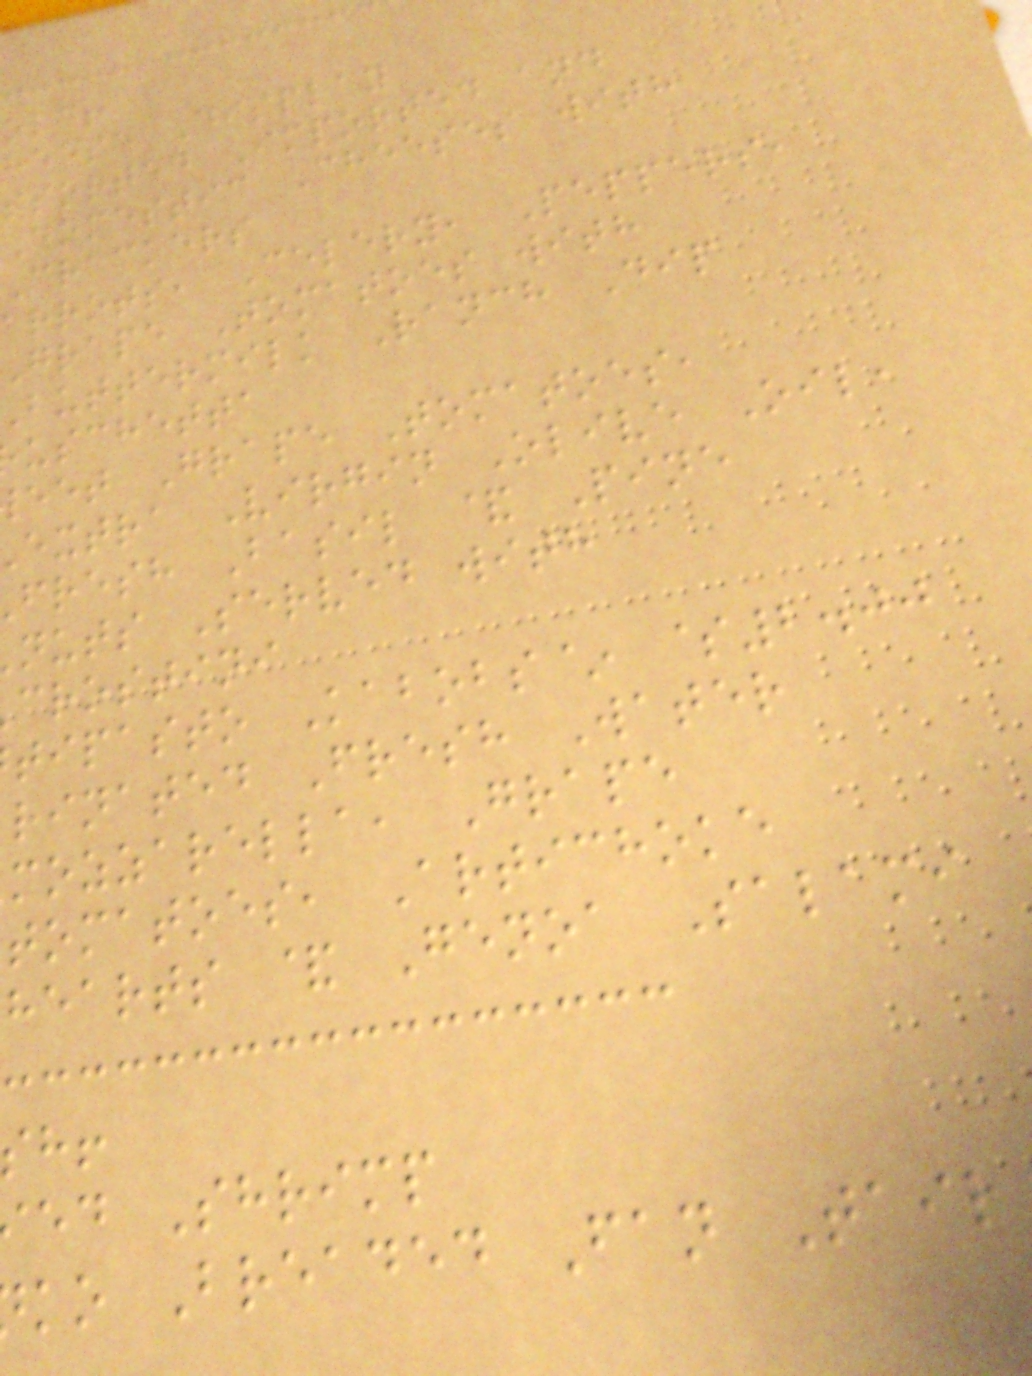old!
heese Display
ssorted Imported and
Domestic Cheeses with
Crackers
arrots, Celery, Peppers,
grape Tomatoes with
buttermilk Ranch Dip
uschetta
eet Grape Tomatoes,
extra Virgin Olive Oil,
fresh Basil & Pine
nuts Served with
crostini
tipasto Kabobs~ $2.00
rinated Fresh Water
mozzarella, Grape
tomatoes, Artichoke
hearts & Genoa Salami
ed Shrimp
ko Breaded Fan Tail
